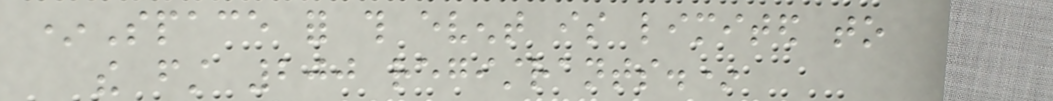*Space for this event is limited to
the first 200 registrants.*
